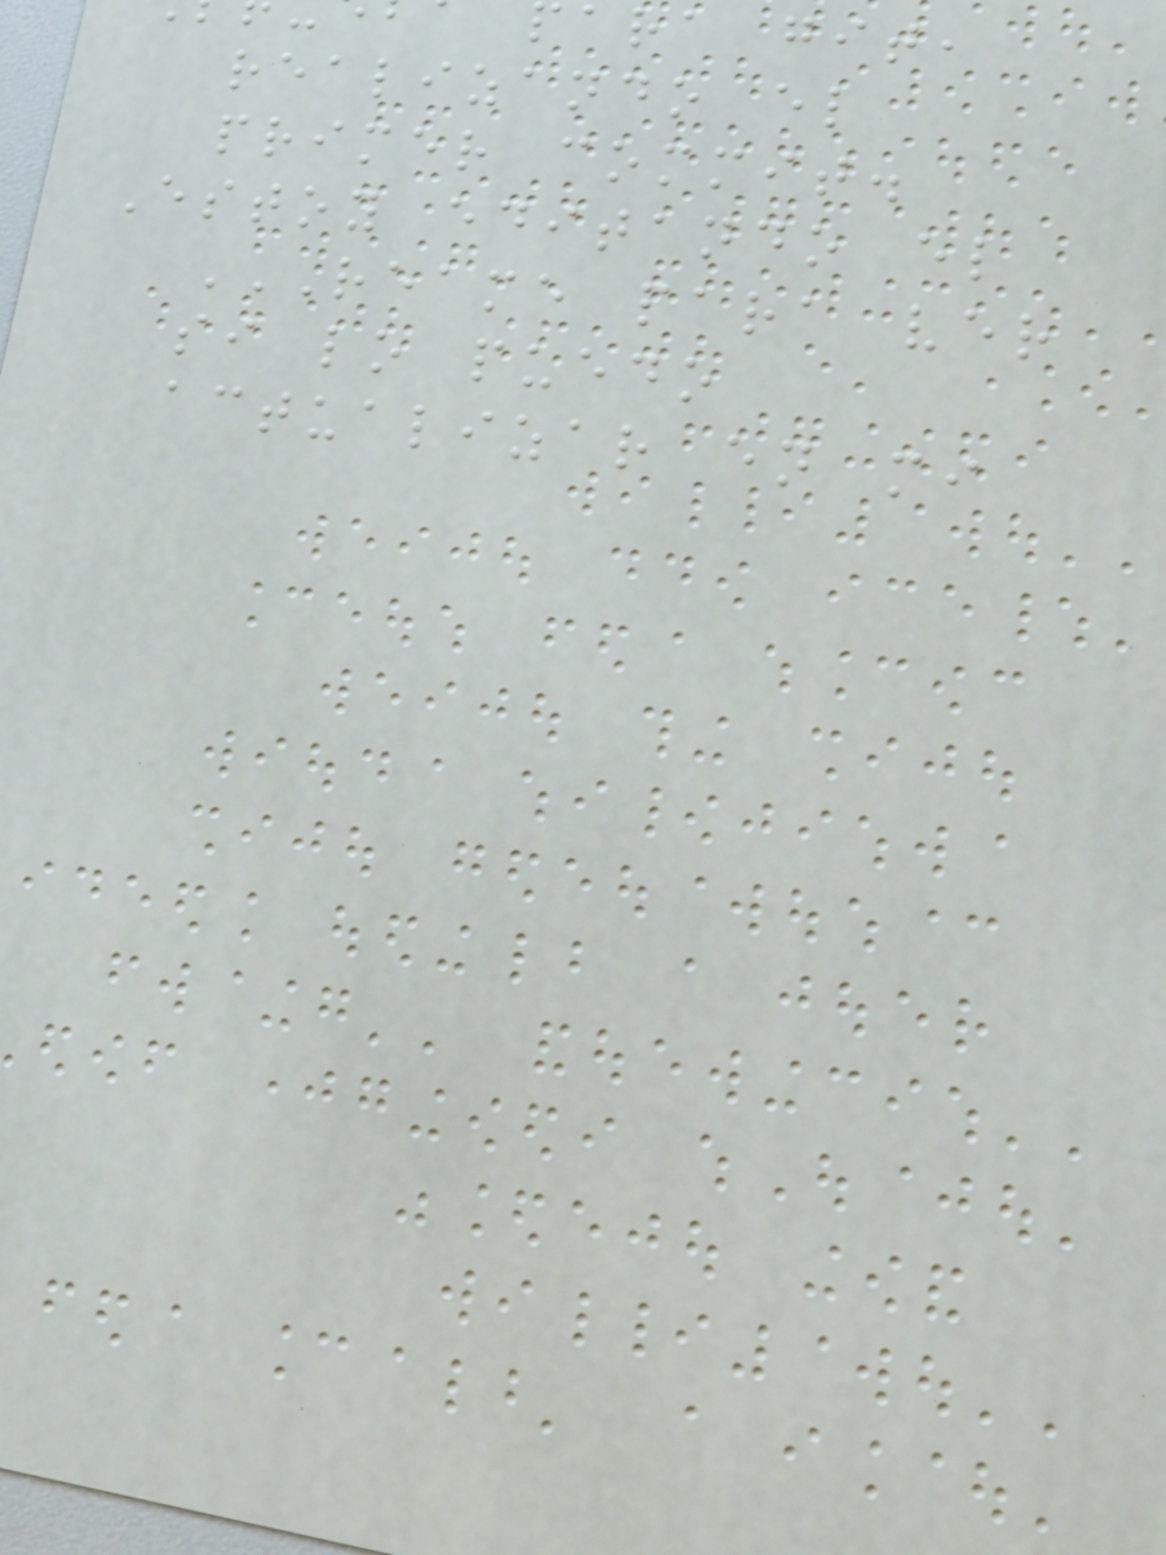ara git,
realizando el
primer commit.
Estoy editando el
REAME PARA VER
si lo puedo
actualizar en mi
